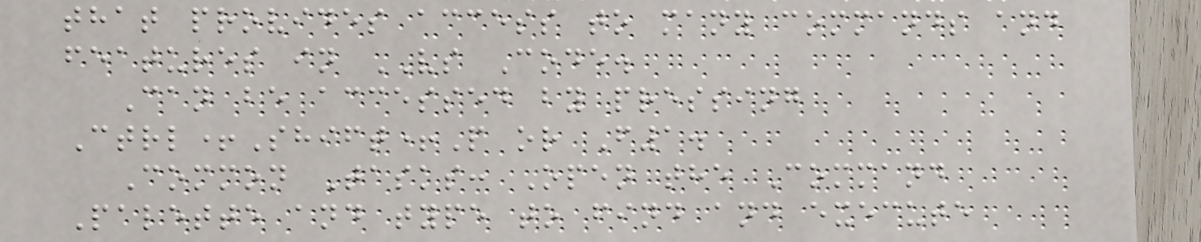that provides access to many commands and
features in VS Code.
Can be accessed by pressing
Ctrl+Shift+P or F1.
Common Tasks: Open the Command
Palette and type to find and execute
